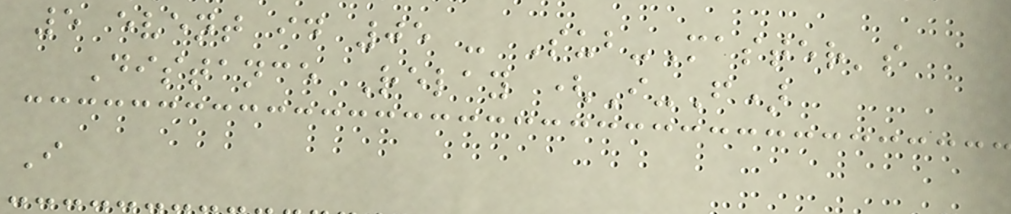5 event id 05 - Sub-Master's
Distance Relay (I-F)
I
